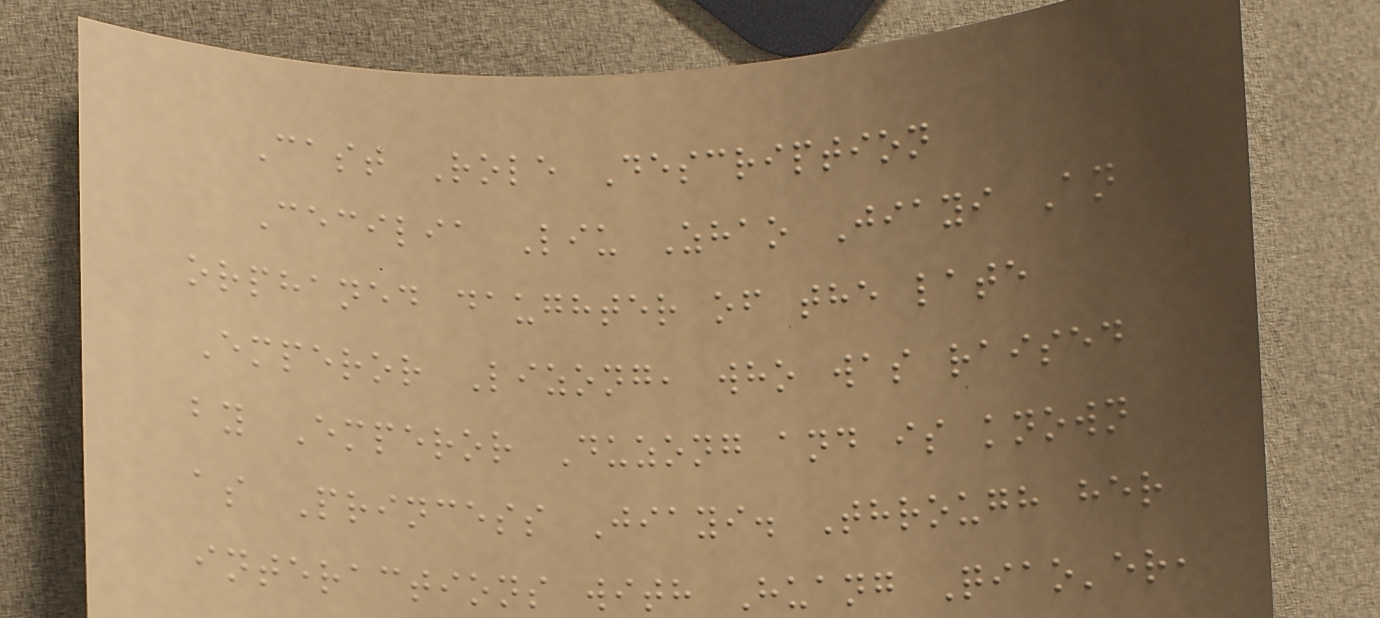Cast Role Description
Cecilia Liu Zhao Jiayi An
orphaned daughter of the late
Emperor Lizong, who was raised
by Emperor Duzong and is known
as Princess Jiayi. Through her
interactions with Huang Qiao'er,
